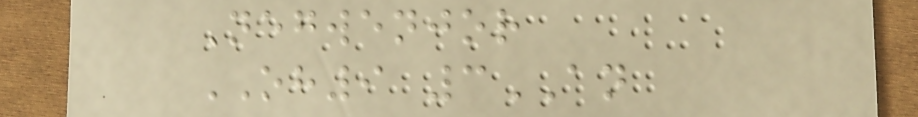Negwenjor
OH9 3AN
